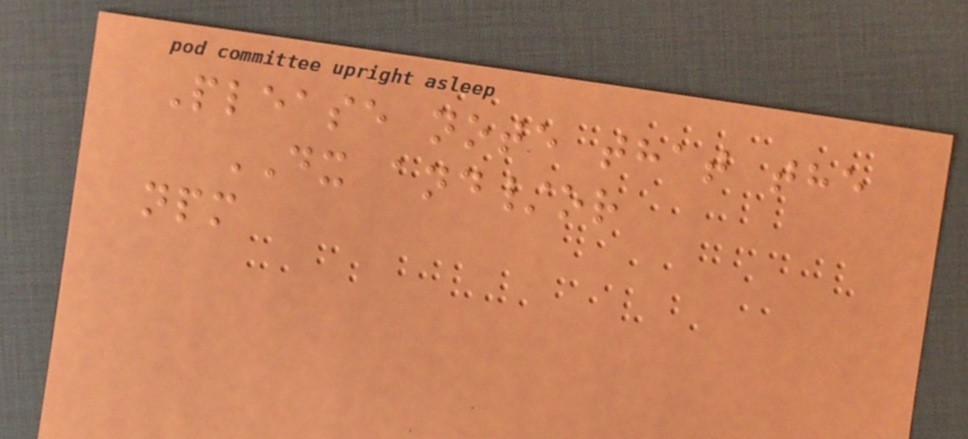Please note that the
DX and/or
npm
